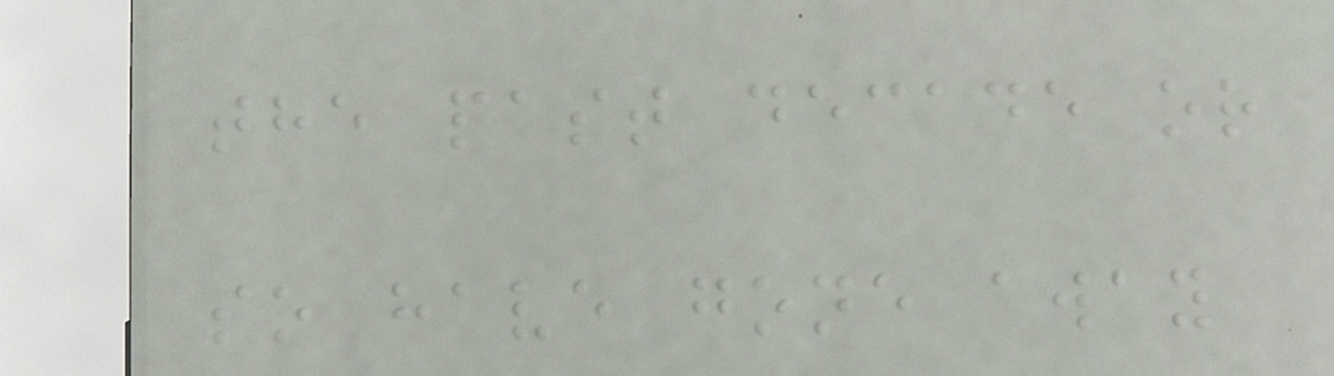the past decade or
so have gone away
